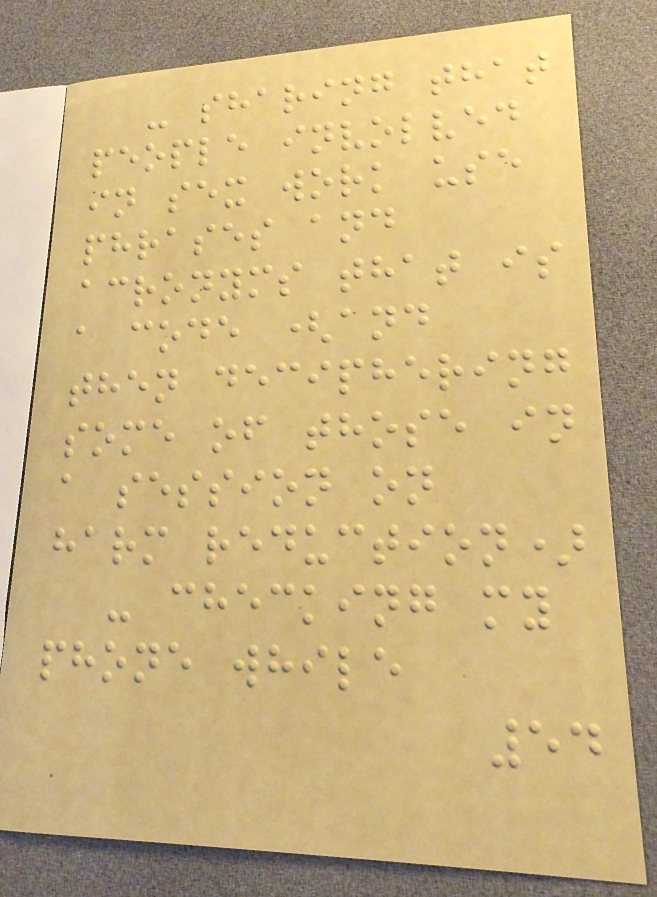- sharing that
people involved
in sex work use
phrases and
acronyms that is
a code (and
then deciphering
some of those in
a session on
harm reduction)
- checking my
phone while
54
